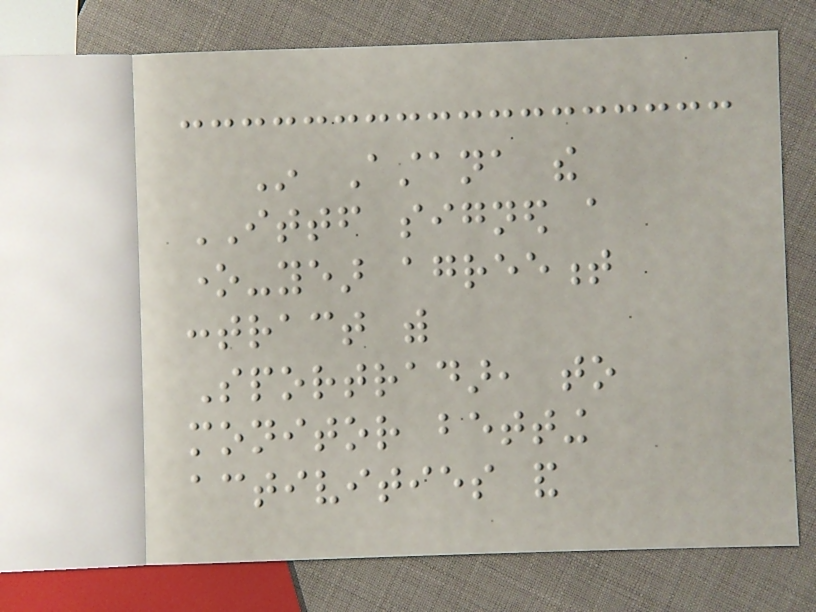In Astana the
ITTF signed a
one-year agreement
contract with
Sportradar, to
monitor betting
activities and
